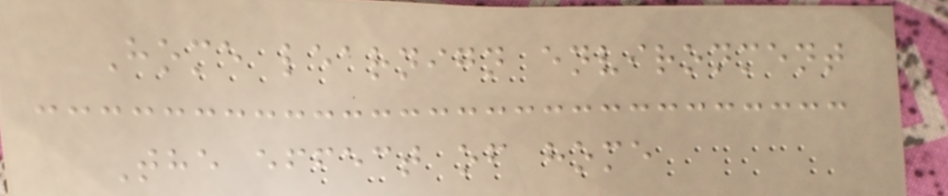Home learnign environment
The effect of home
